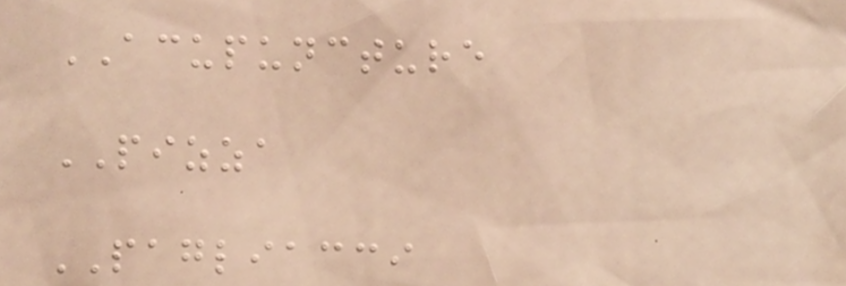ACUPUNCTURE
PIZZA
PAGLIACCI
